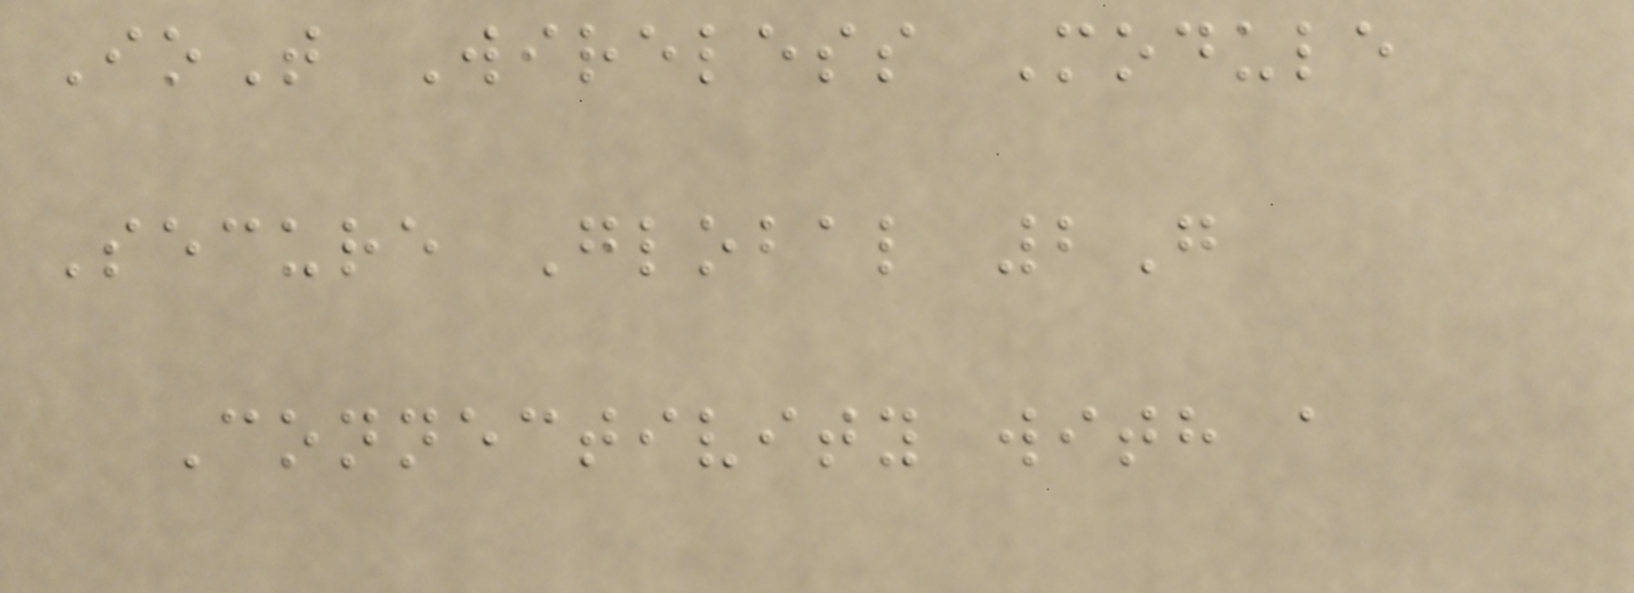IoT Wireless Module
Secure Global 2G
Connectivity with a
